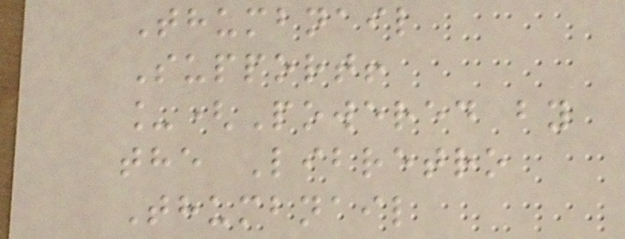Thumbnail
Support!
_(Powered by
the Libretro
Thumbnail
